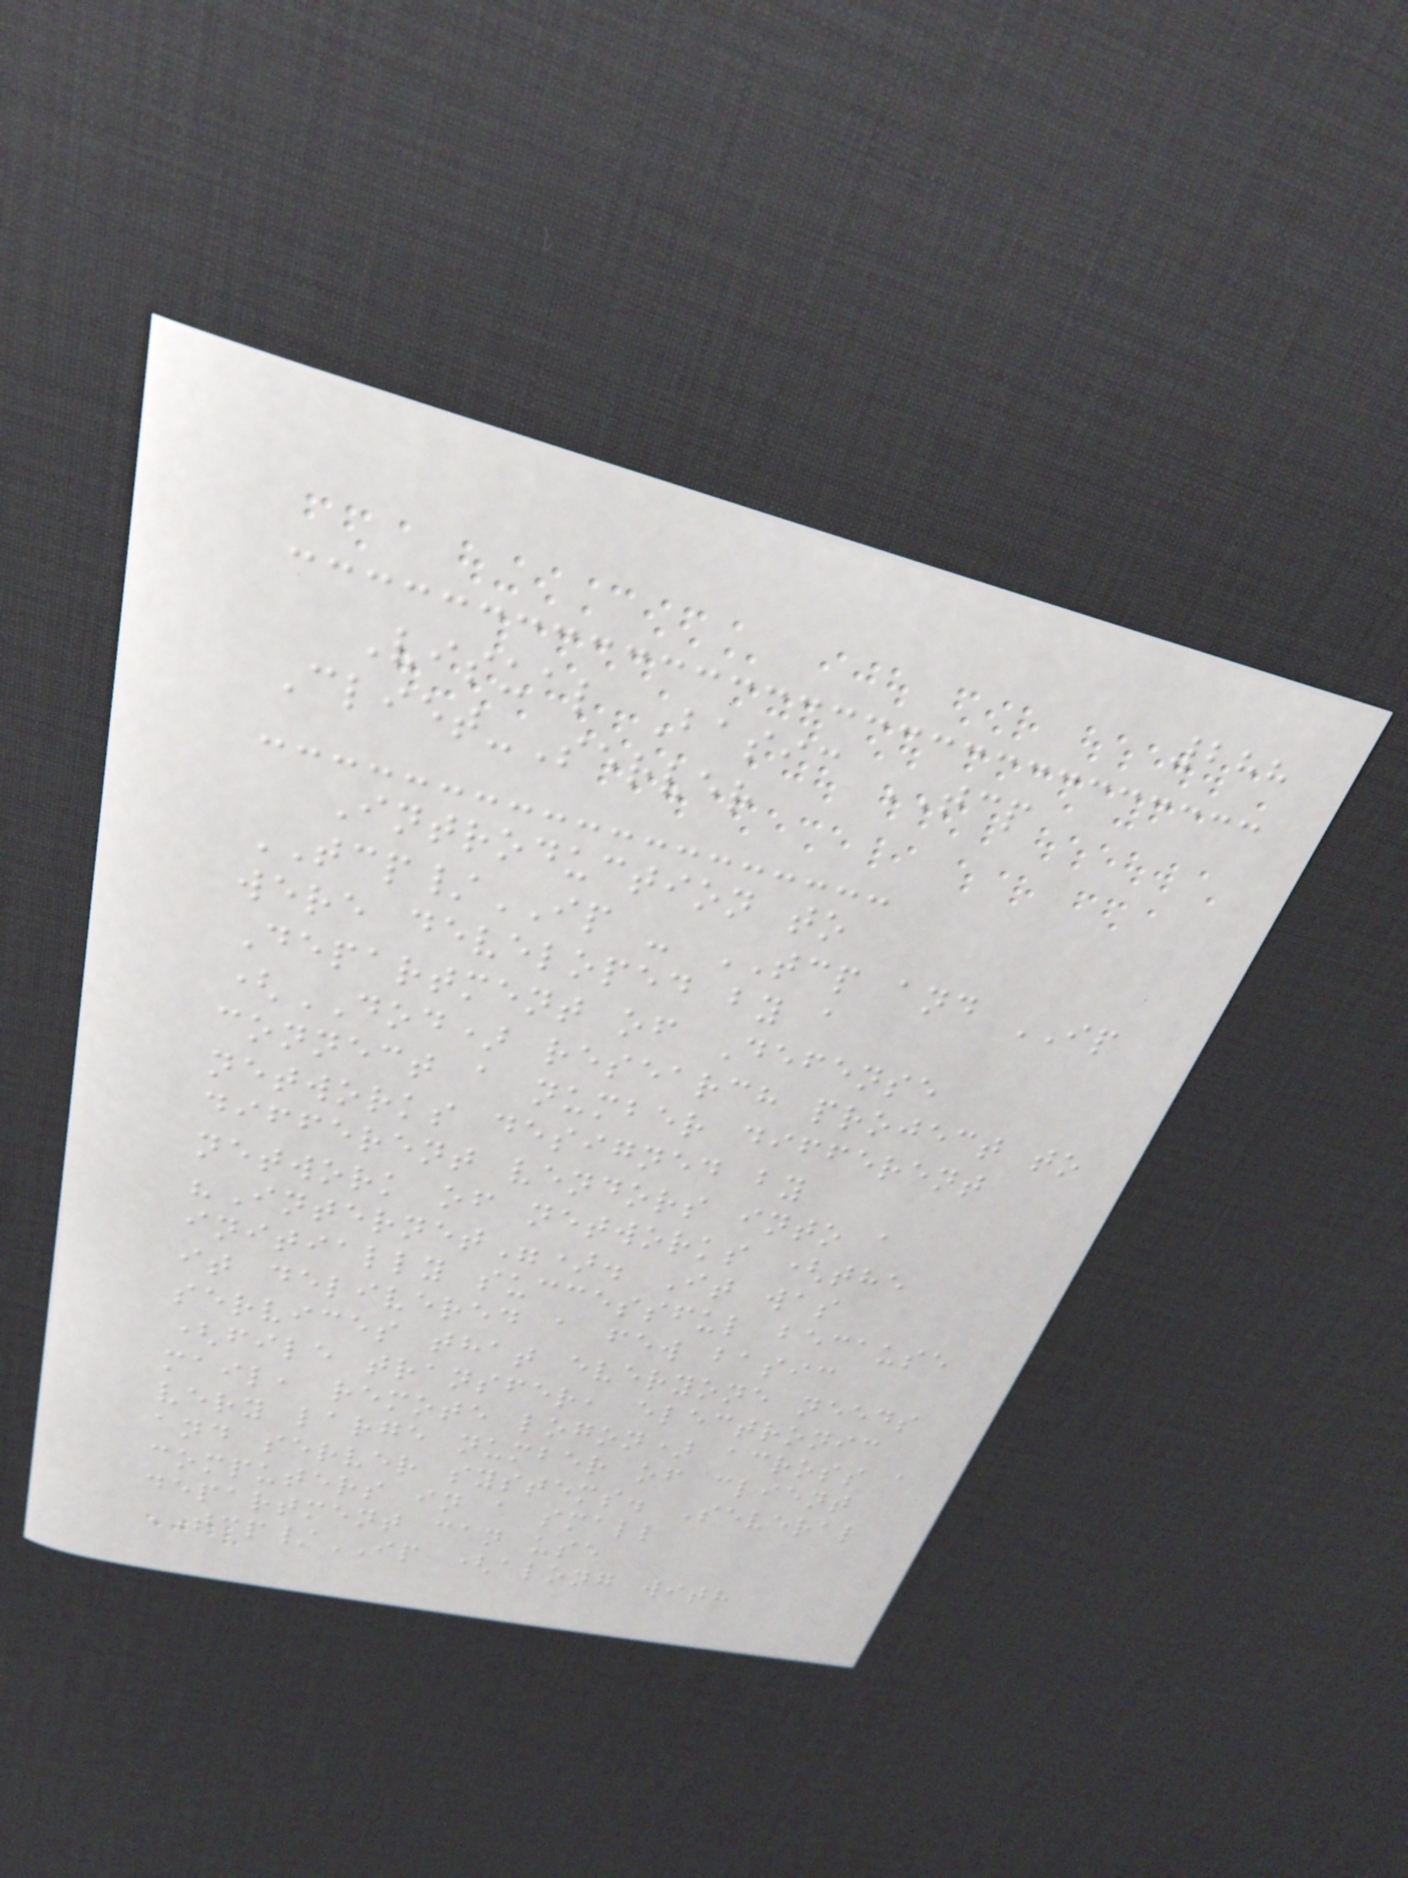288
Visual Basic TCP
Cliet-Server
Introduction to
TCP/IP - TCP and IP
were developed by a
Department of Defense
(DOD) research project to
connect a number different
networks designed by
different vendors into a
network of networks (the
"Internet"). It was
initially successful because
it delivered a few basic
services that everyone needs
(file transfer, electronic
mail, remote logon) across a
very large number of client
and server systems. Several
computers in a small
department can use
TCP/IP (along with
